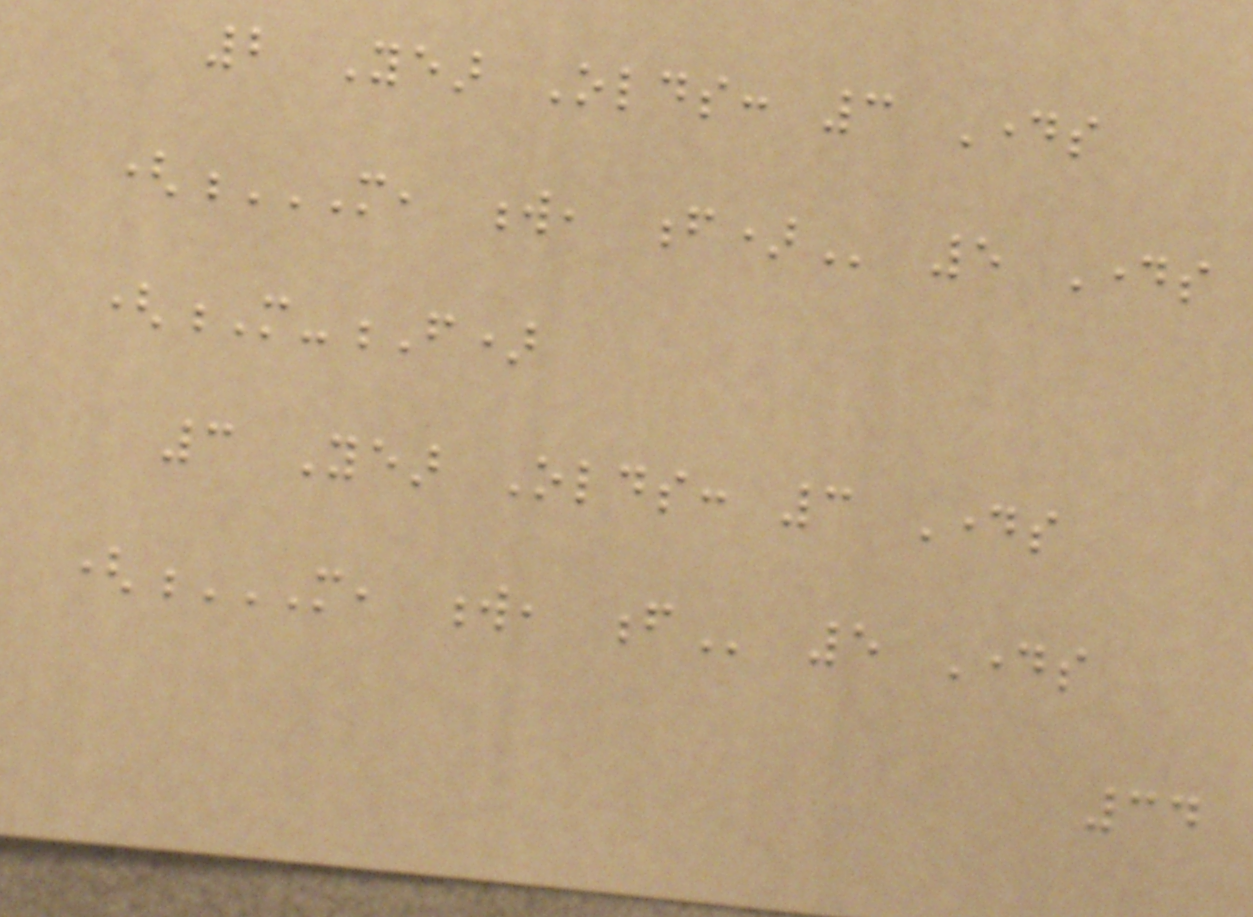2 Year Olds: 3 Days
(M, W, F) 5 Days
(M-F)
3 Year Olds: 3 Days
(M, W, F 5 Days
34
